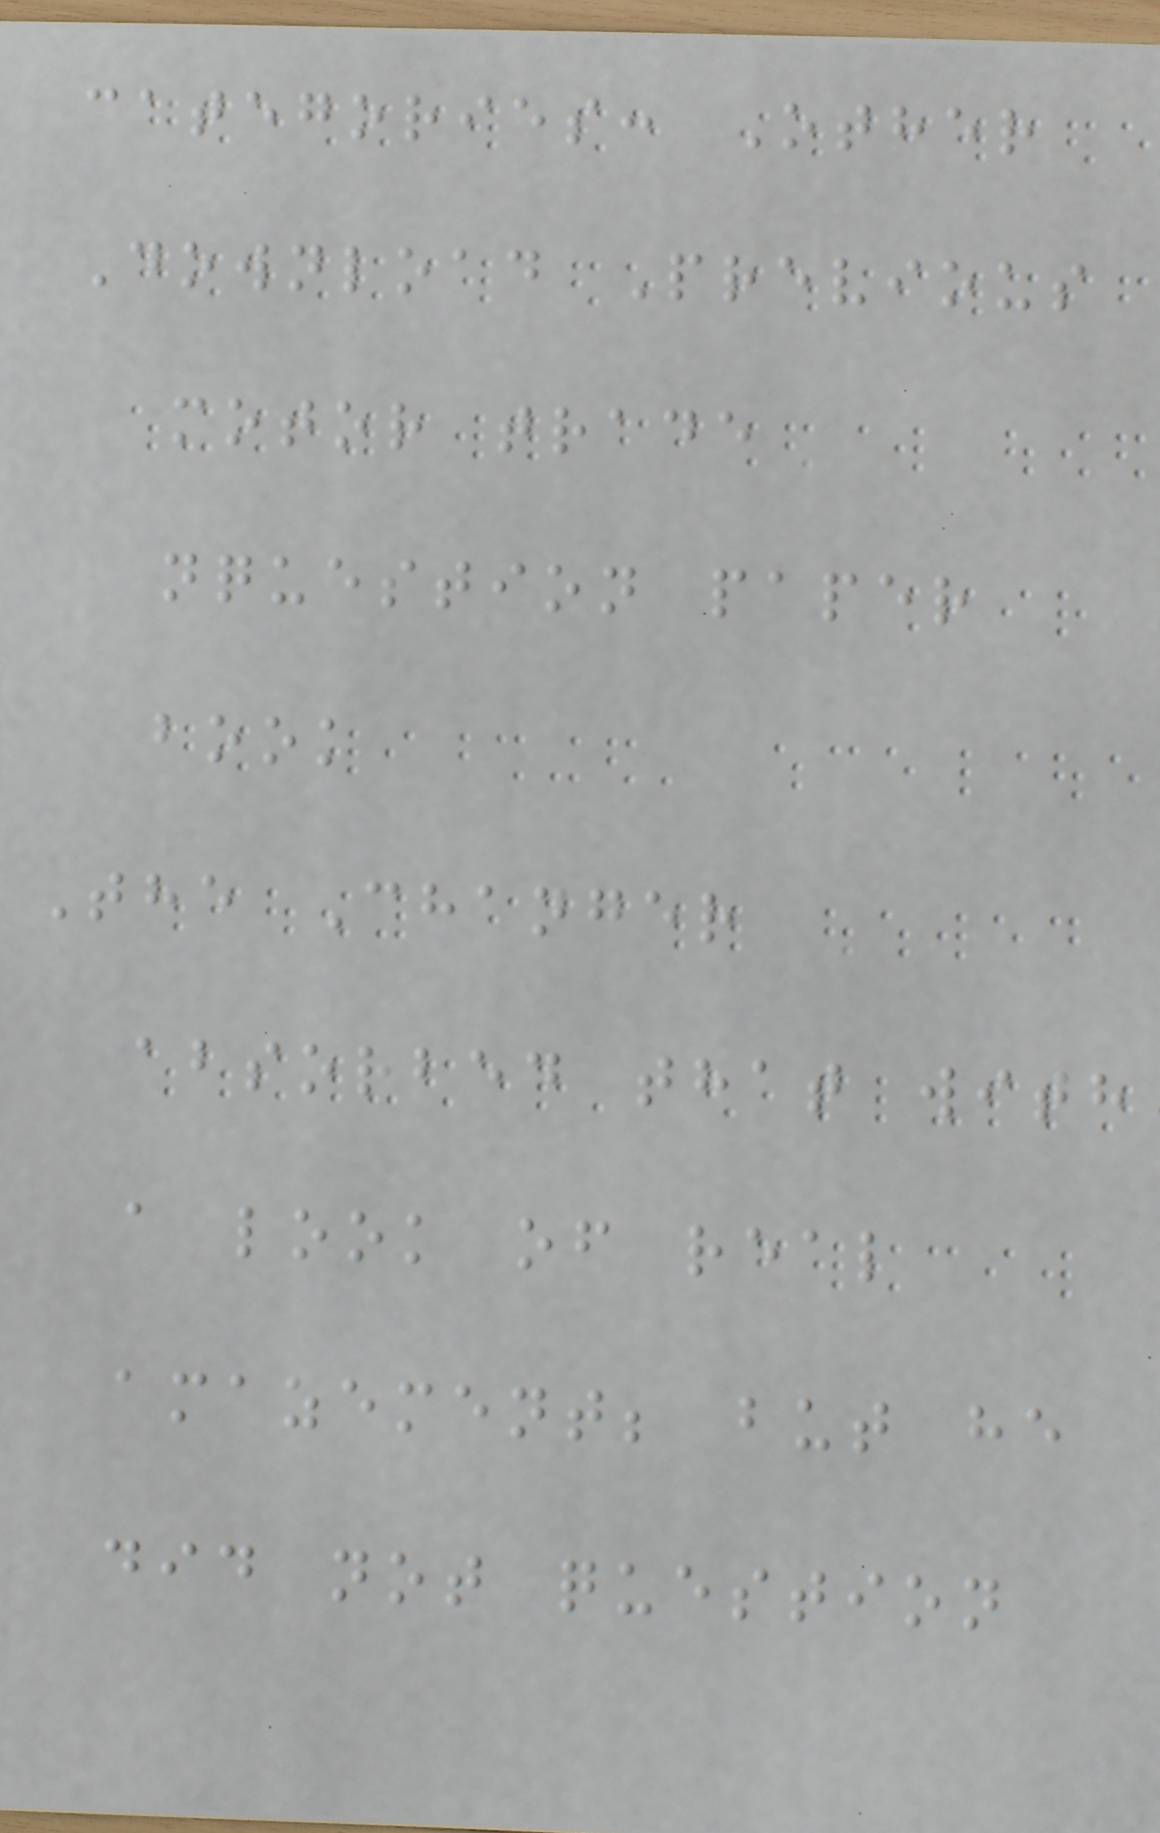categories: Other
Download Previous
motor trade
nquestion paper
book
The Changer
absorbed that with
a look of real
amazement; but he
did not question
